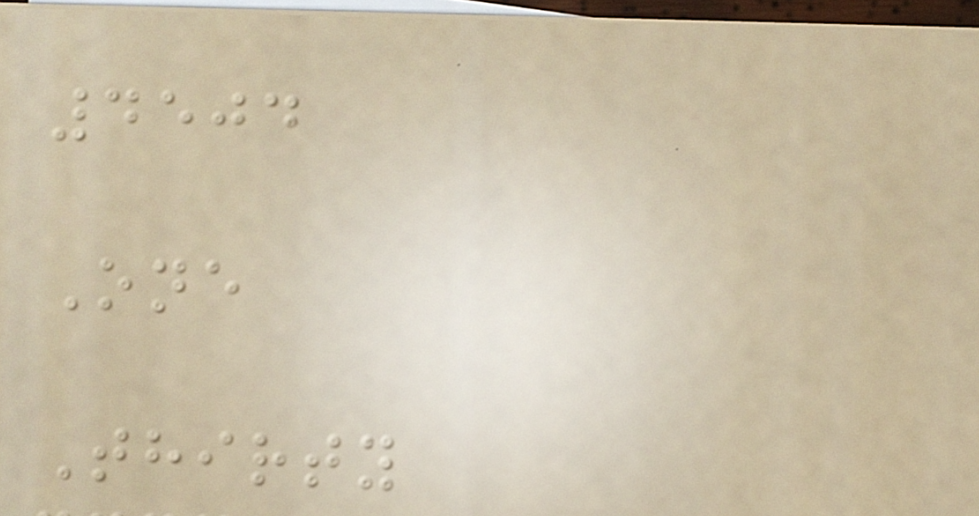4504
One
Thirty
